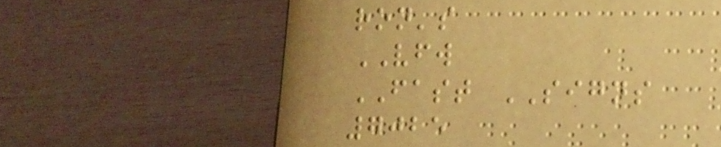ron's
VFW
FAST SIGNS
7025
